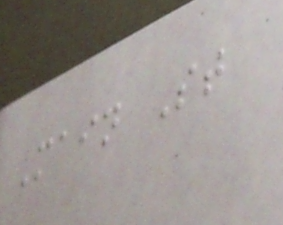Main St
